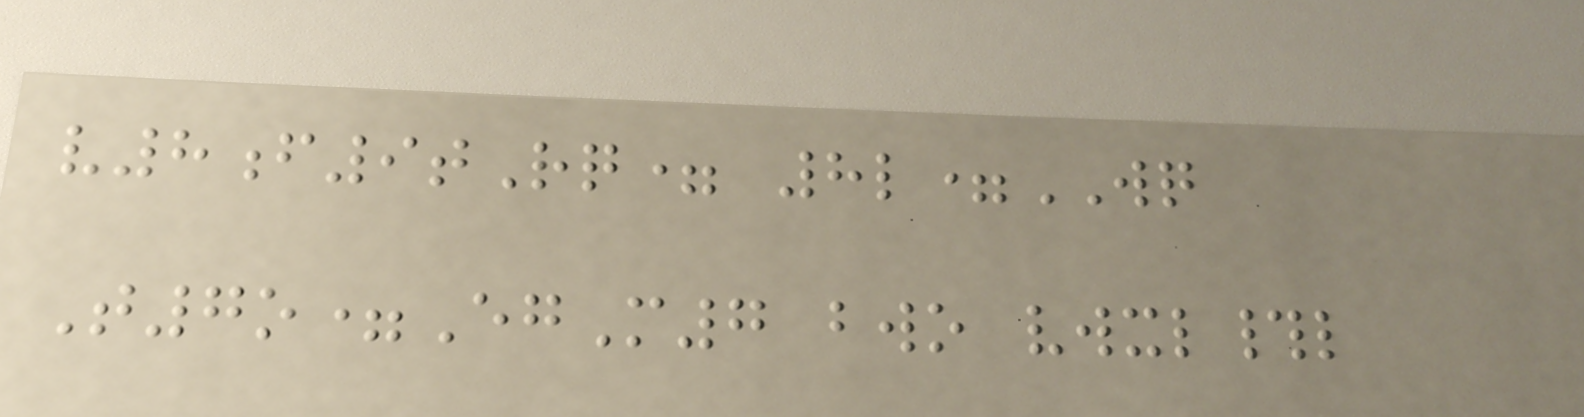v8f9tRq= 8l=WQ
T7o=EgM7 bwo vwxl#l
